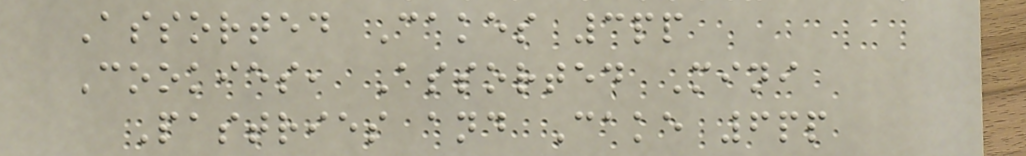Assorted Cakes 3pp
Cookies, Assorted Mini
Pastries and Cake 6pp
